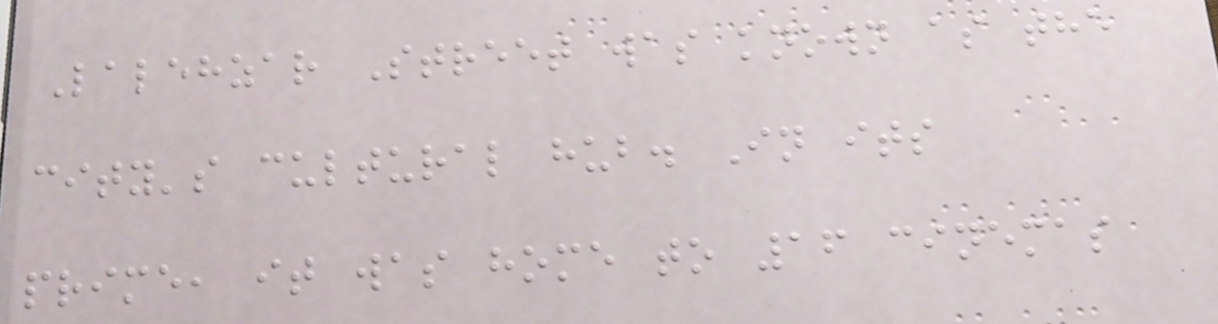Lalehzar Street was known as the
city's cultural hub. In its
prime, it was home to 16 cinemas
